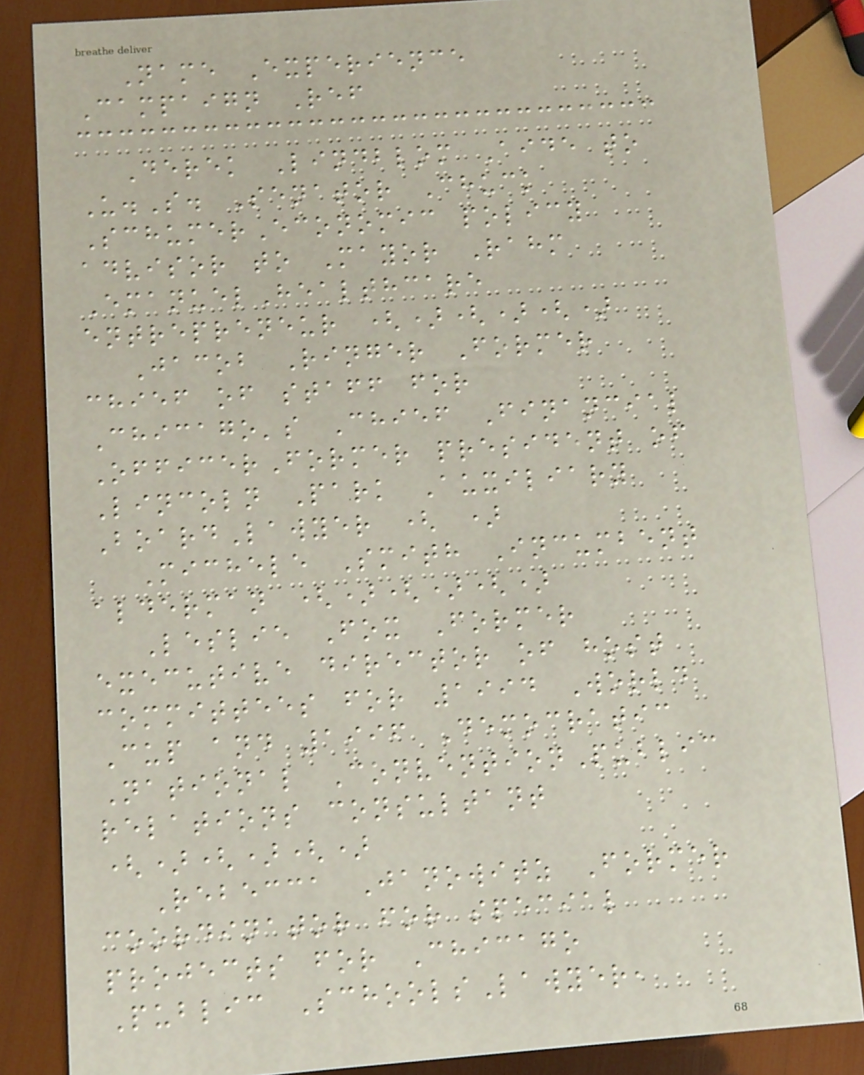Name Experience
Campaign Ref
Derek Lindblom Aide to
U.S. Senator Chuck
SchumerEconomic policy
advisor to Mayor Rahm
EmanuelHealthcare
entrepreneur ()()()
Jacob Ringer Former
chief of staff for
Chicago's Chief Financial
OfficerFormer president of
Lincoln Park Auxiliary
BoardLawyer ( )
Michele Smith Incumbent
alderman ()()()
Leslie Fox Former
executive director of host
committees for 1994 World
Cup and 1996 Democratic
National ConventionPublic
relations consultant
()()()
Rebecca Janowitz Former
coordinator for special
projects for Chicago
Public SchoolsLawyer,
